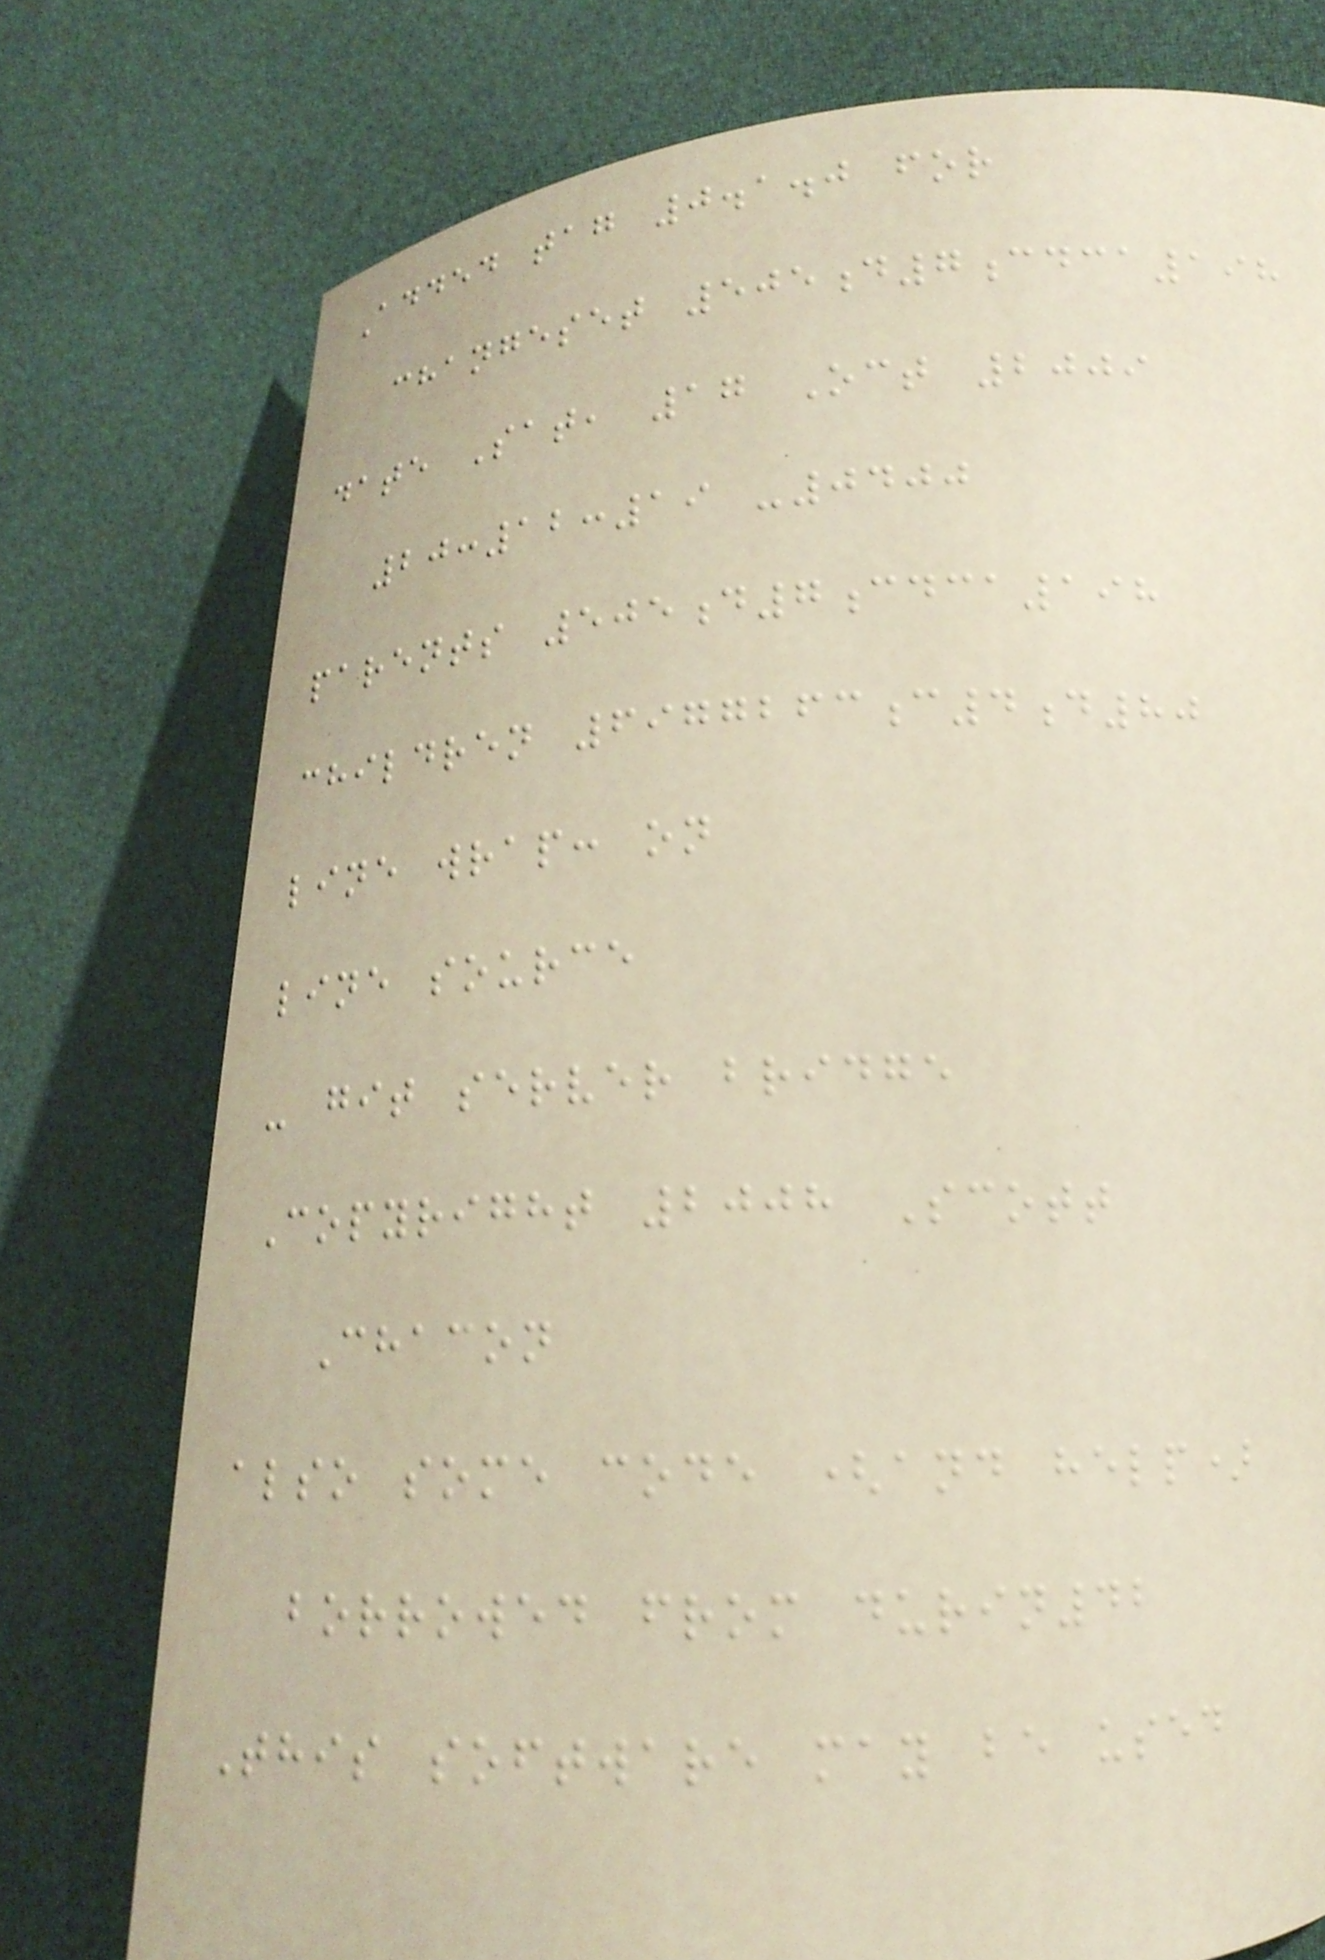Added tag 0.1.0 for
changeset 505d7cdca198
date Sat, 17 Oct 2009
20:12:19 -0400
parents 505d7cdca198
children 6977263c4d80
line wrap: on
line source
- git server bridge
Copyright 2008 Scott
Chacon
also some code (and help)
borrowed from durin42
This software may be used
